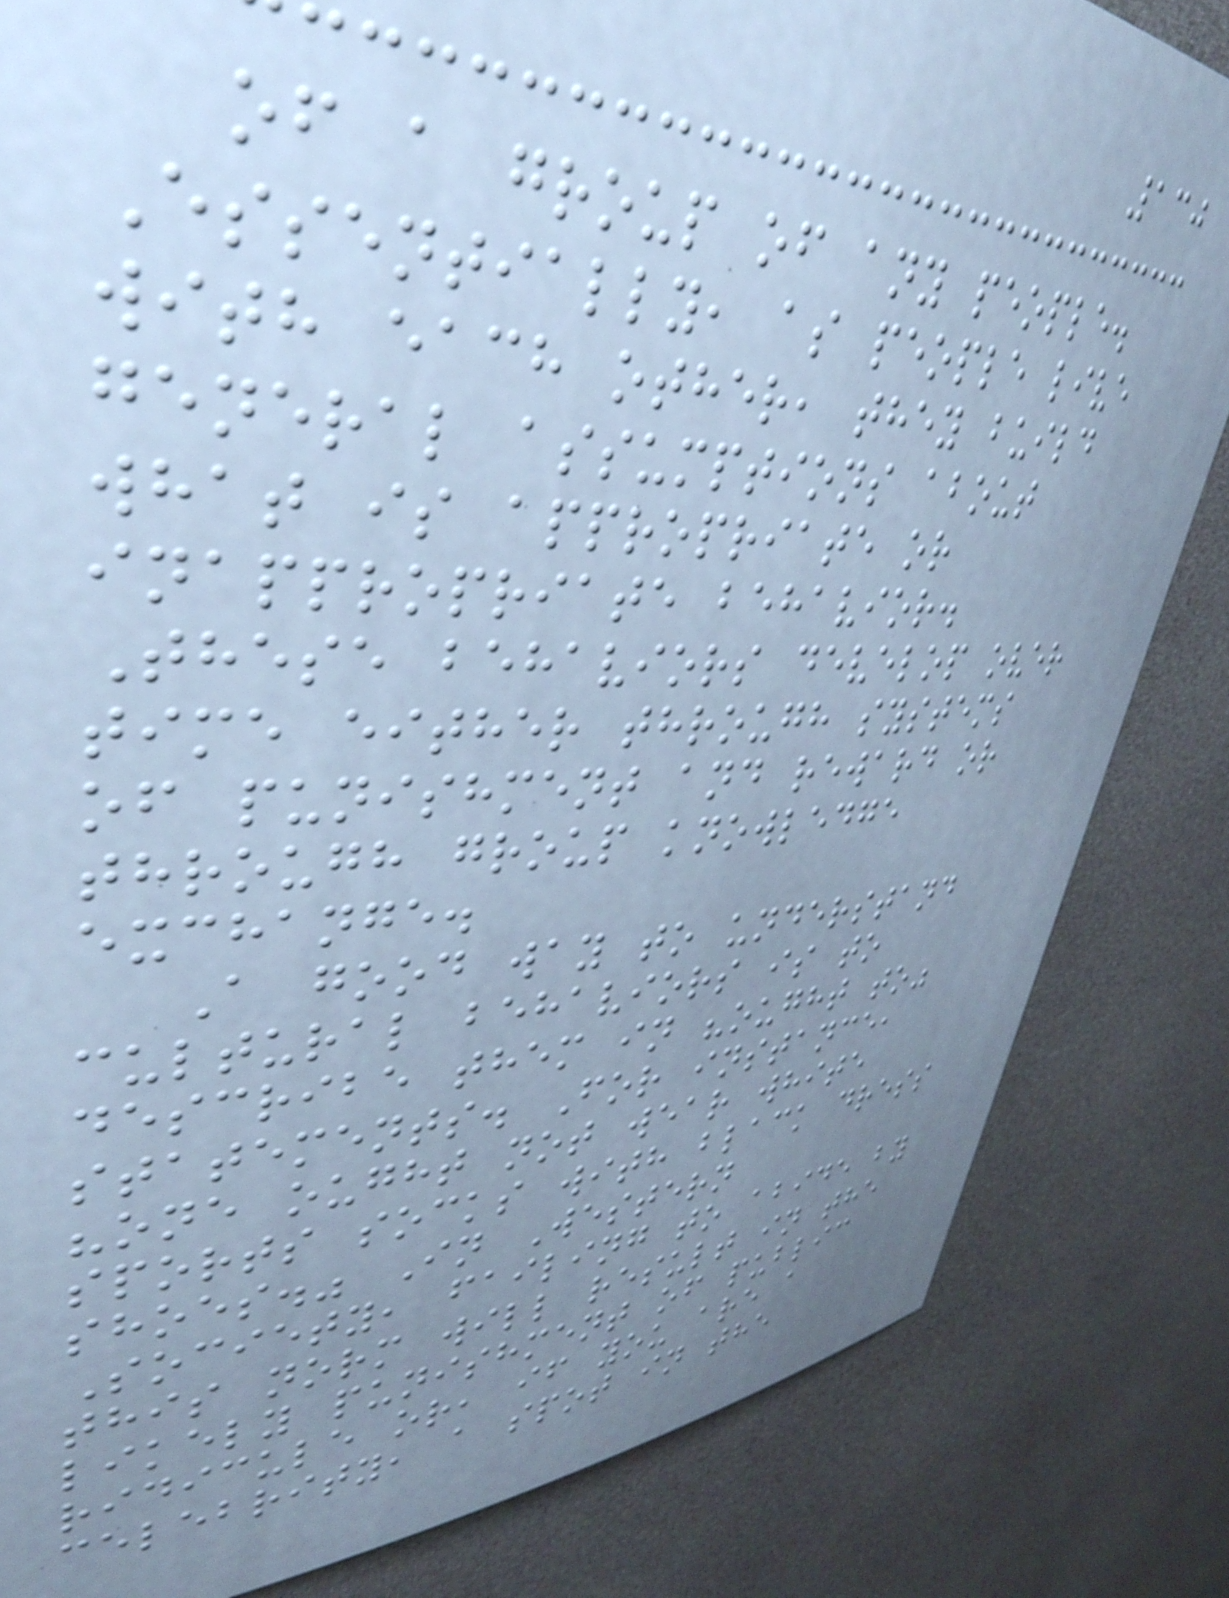130
of a group of any people.
Essentially, as people live
with each other, they build
general assumptions about
what is appropriate or
inappropriate behavior.
These behaviors develop over
time either through systems
of punishment and reward or
through group knowledge
exchange.
A good way to understand
cultural behaviors is to
describe them in "ought to"
statements. For instance,
"one ought not wear white
sports socks with black dress
shoes." In Western
Society, failing to abide by
this norm will result in the
likely punishment of public
ridicule or, if you are a
celebrity, a spot in the
